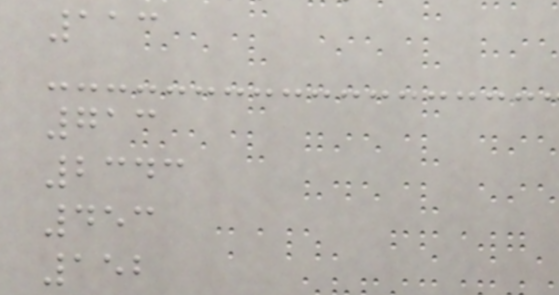113
713
2343
453
152
